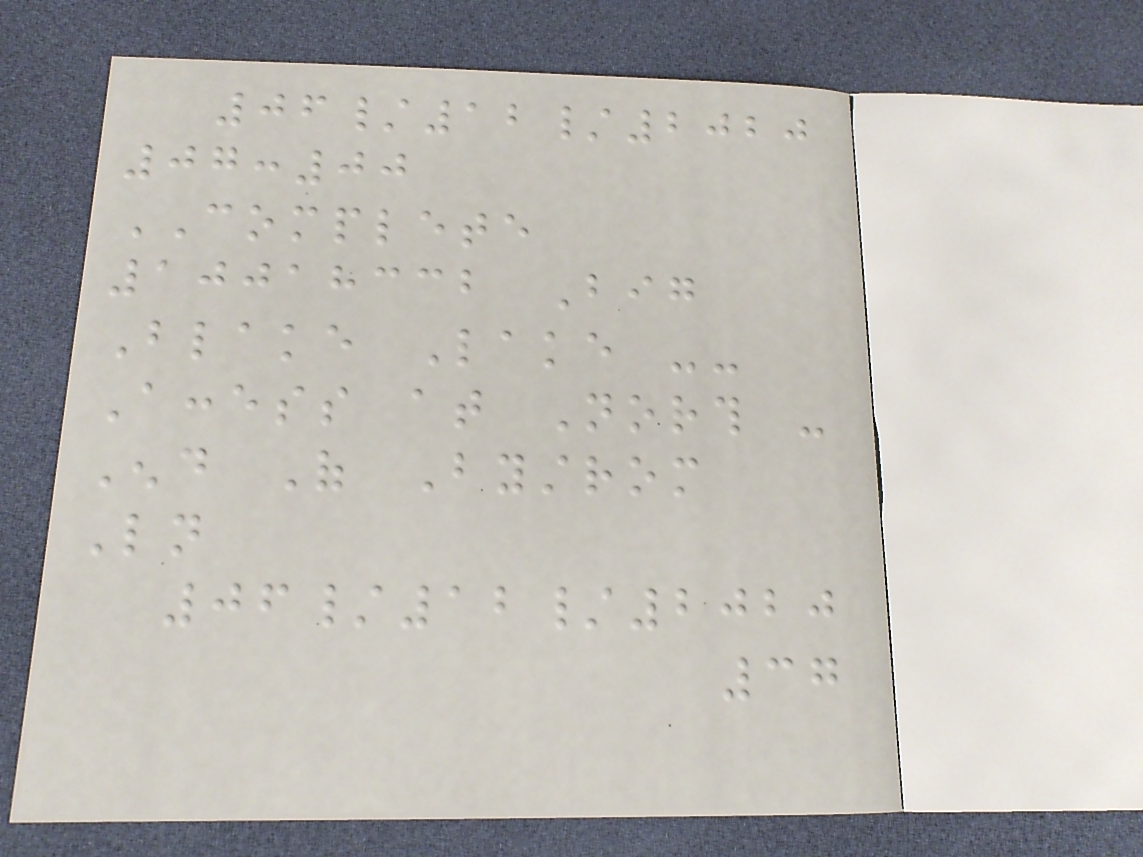06/12/2020
07:00
COMPLETE
10018332 Big
Blake Lake --
Access at North -
End Of Bystrom
Ln
06/12/2020
37
